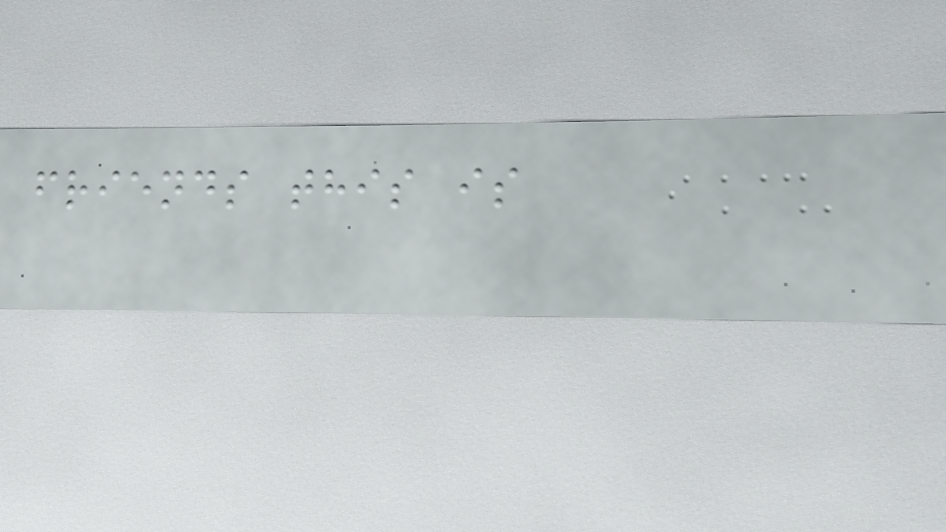friends this is
